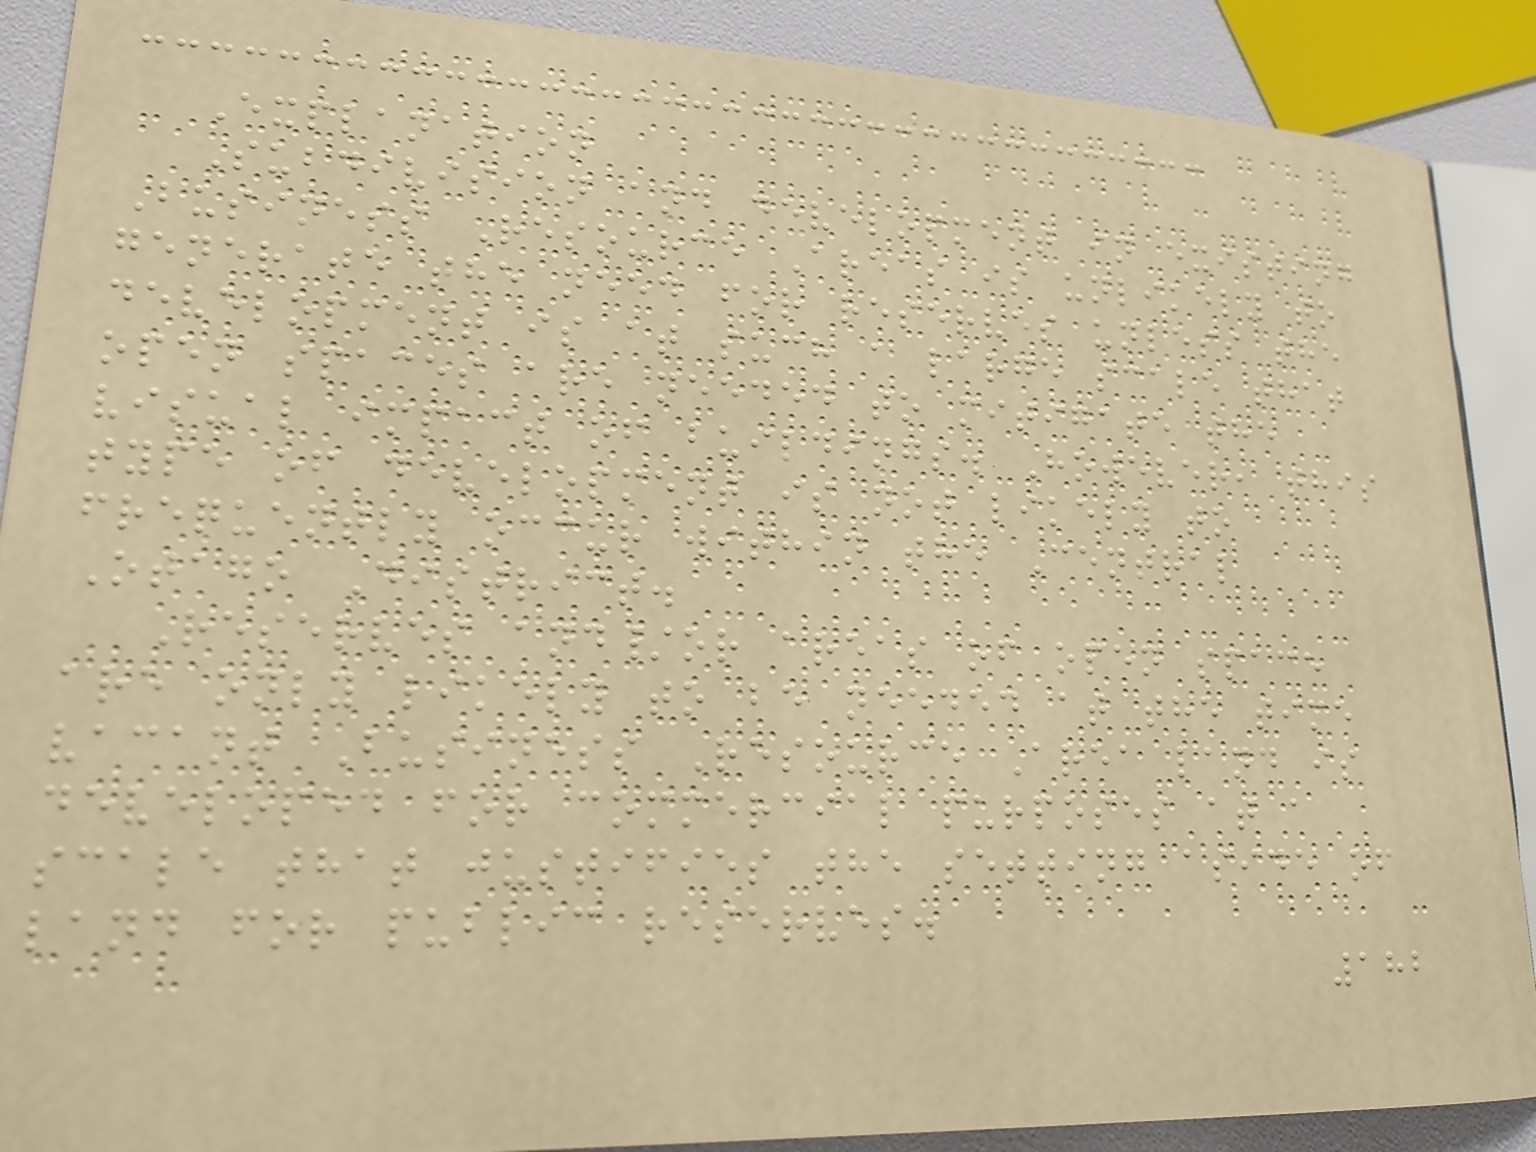Explanation
Subdivision and development in existing
Business Resource Areas is unlikely to
generate the need for reserves unless the
development is at such a large scale that
open spaces are needed to mitigate the
visual impact of buildings. However, this
type of development is not likely to
frequently occur within the Central
Otago District.
Reserves and/or areas of open space
are only likely to be needed at the time
vacant Business Resource Area land is
developed for commercial purposes at a
scale that justifies the setting aside of
land for public reserves.
182
